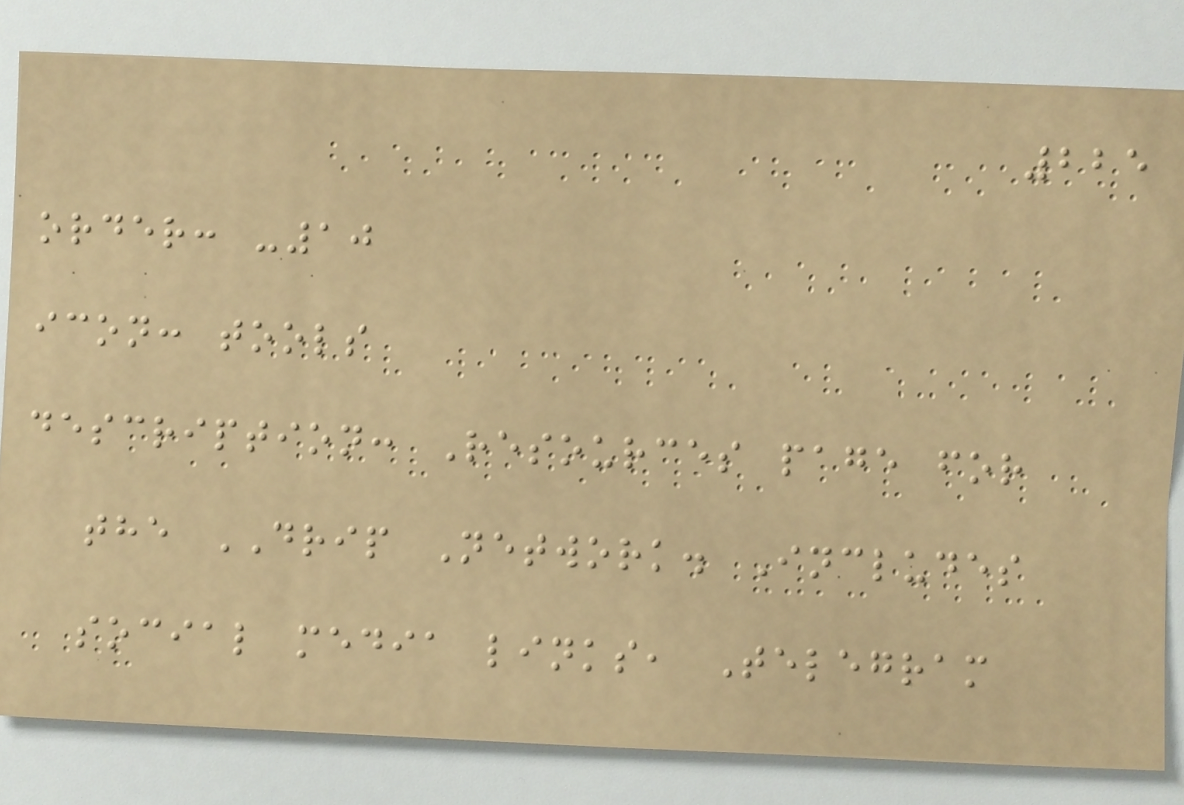225
order: -10
icon: tools
description: Resources page for
the DRIP Network. Includes
social media links, Telegram
